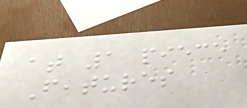at 1 piece
Features
